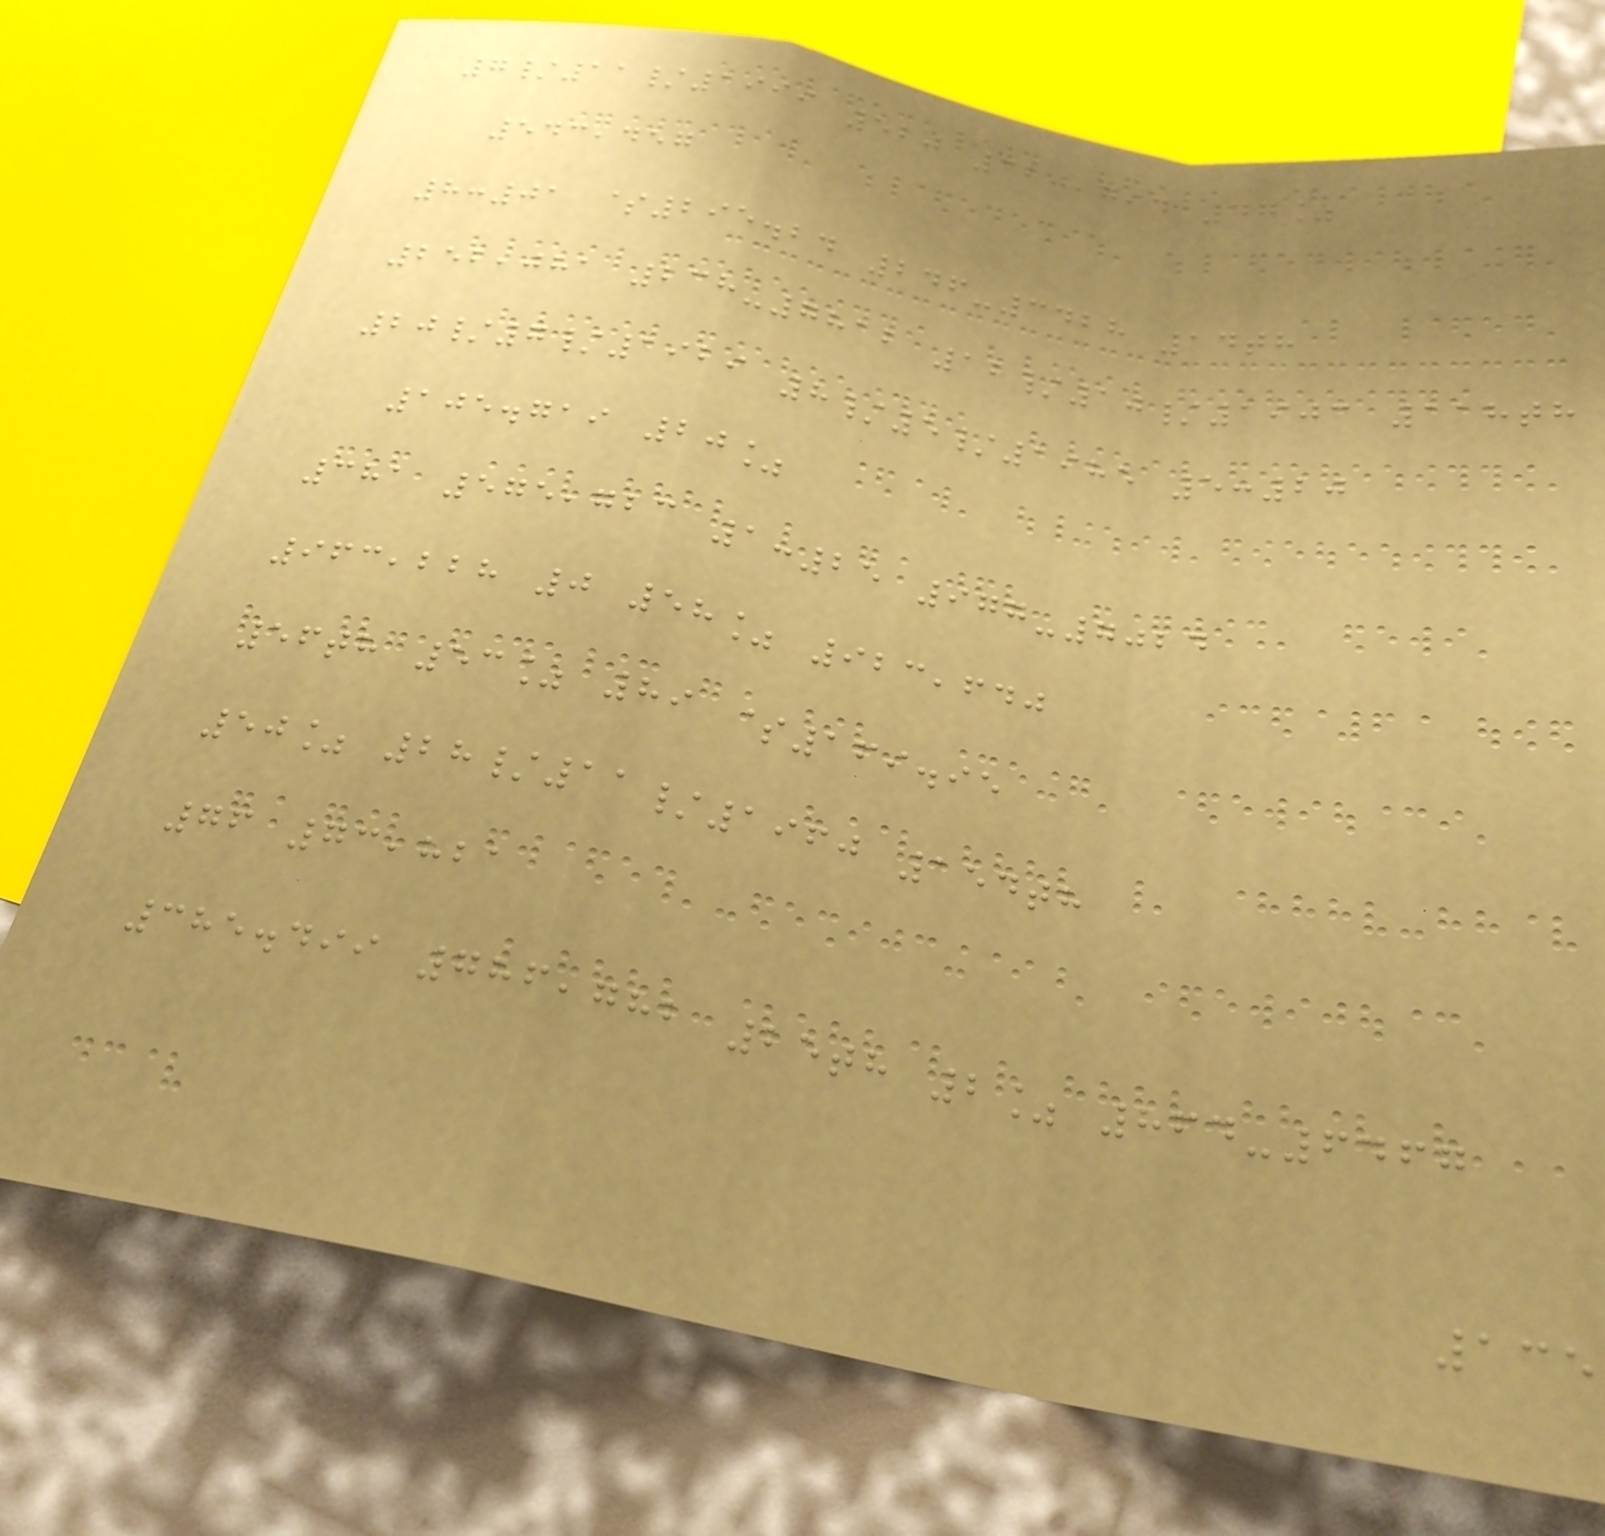7/11/1999 520 320,794 47%
543,457
8:01 $295.24 246-3428 14th
252,081 238-7812 12/10/1903 118th
20/7/1929 8/5/1985 5:20
105.719 20%
381 575,723 1:25 977-7024
963,228 0 58% 923,640
56th 53% 89 $169.95
50% 28/11/1960 154th
76 73,821
385.499 786,782 25th 2% 864-6467
135
